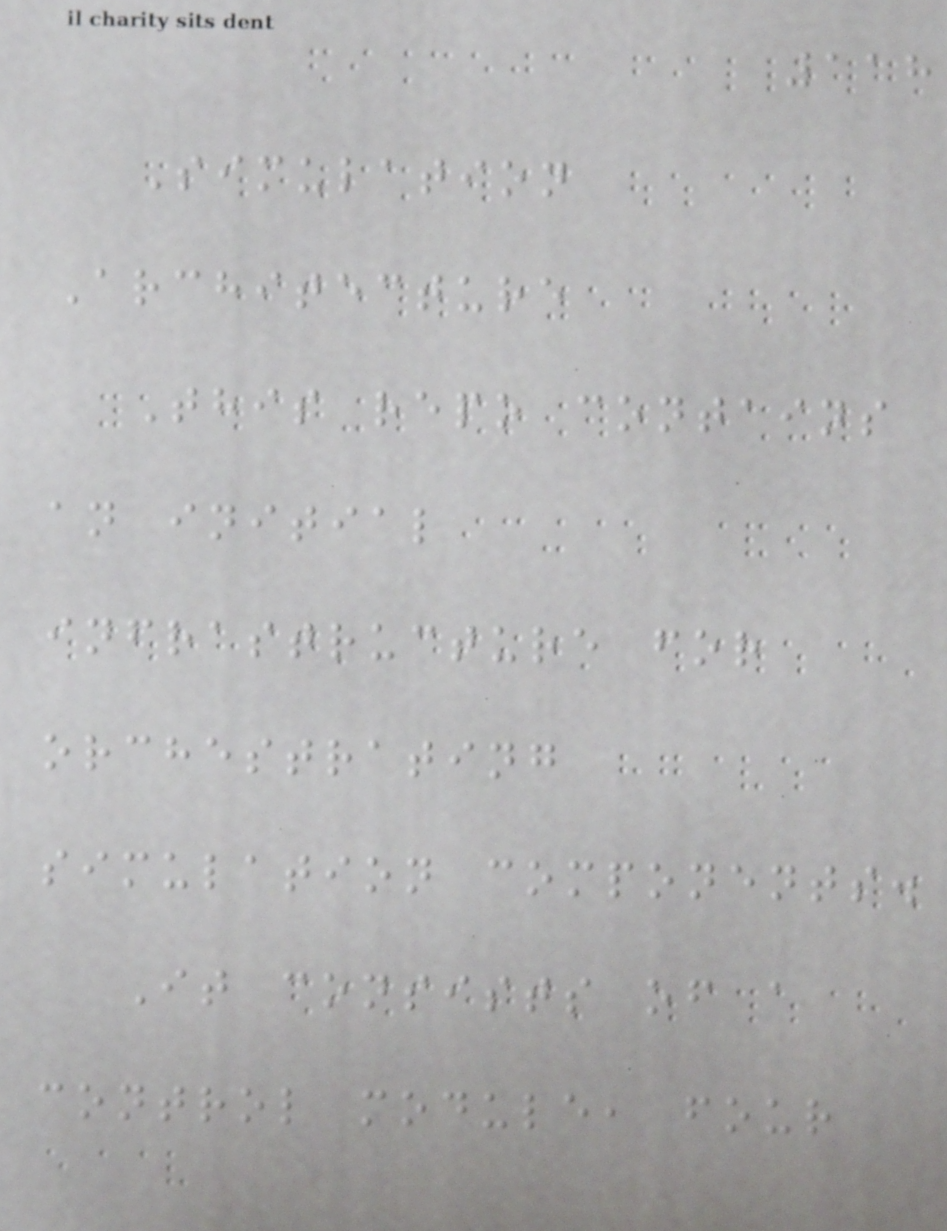118
Simulation
Architecture
This repo contains
an initial
infrastructure for
orchestrating
simulation components.
It consists of a
control module, four
